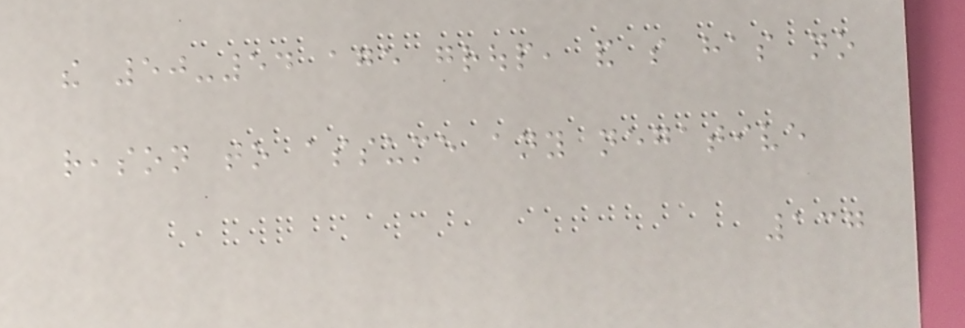the 50-54 age group, and so has no
reason to assume any negative
137
